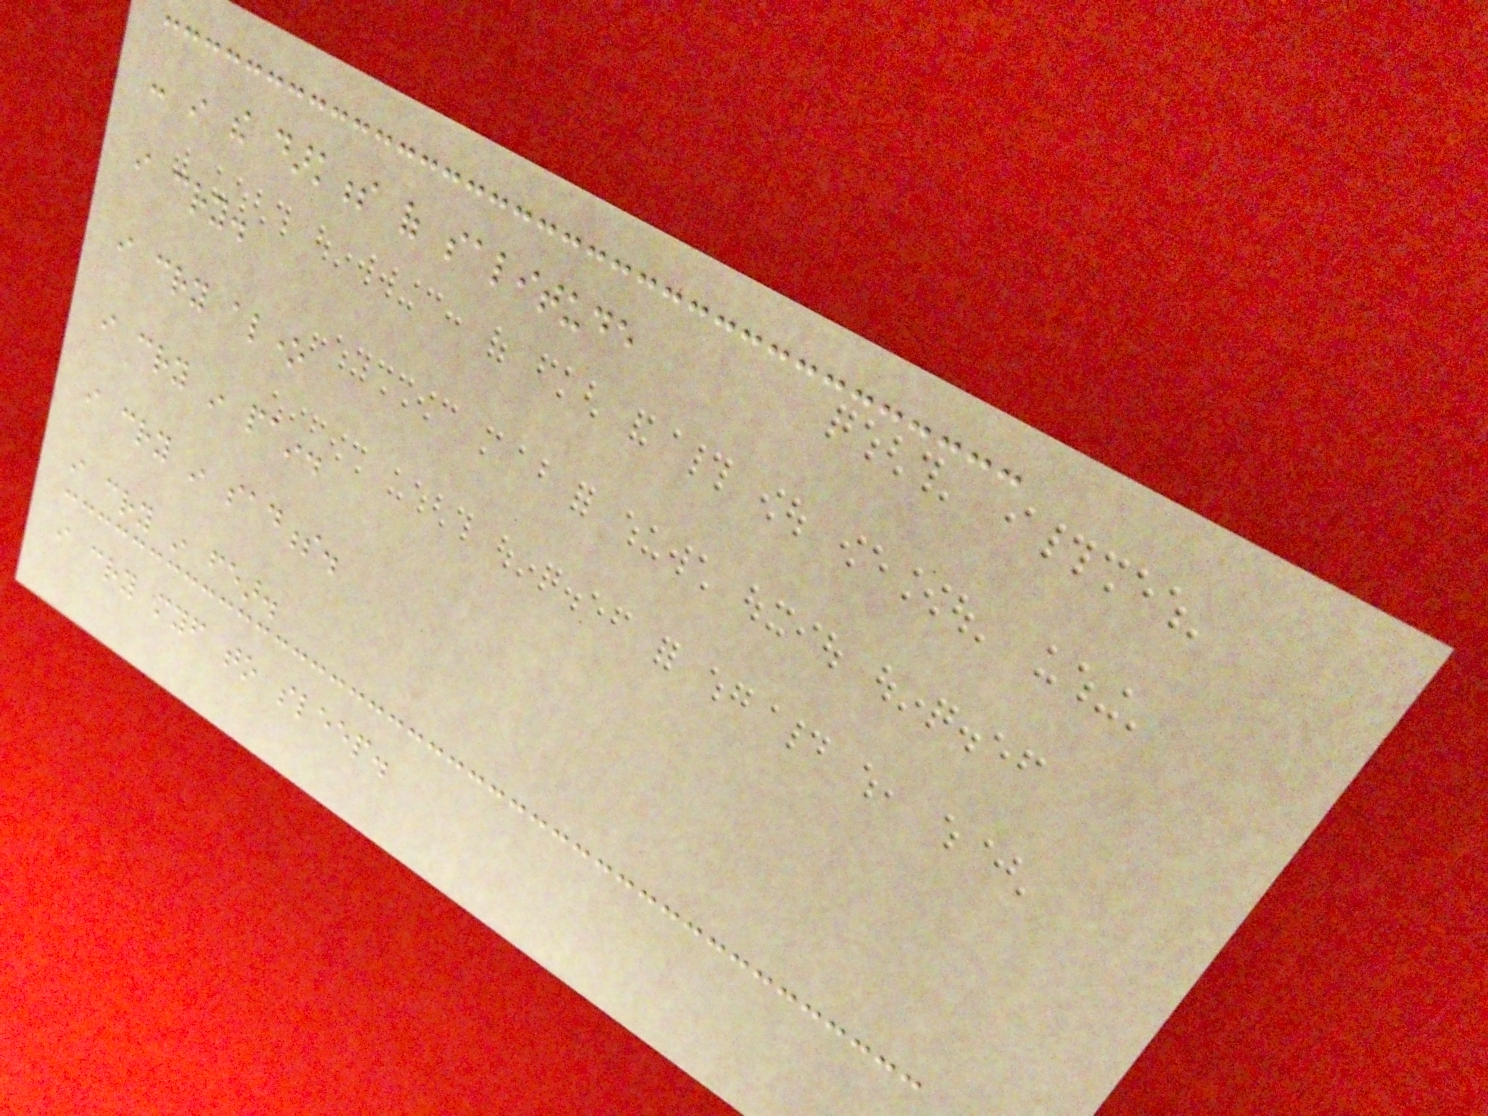- in the darkness of salitude
i cry.
i cry alone
i cry in pain.
i cry in sadness.
i cry in fear.
i cry myself to sleep.
